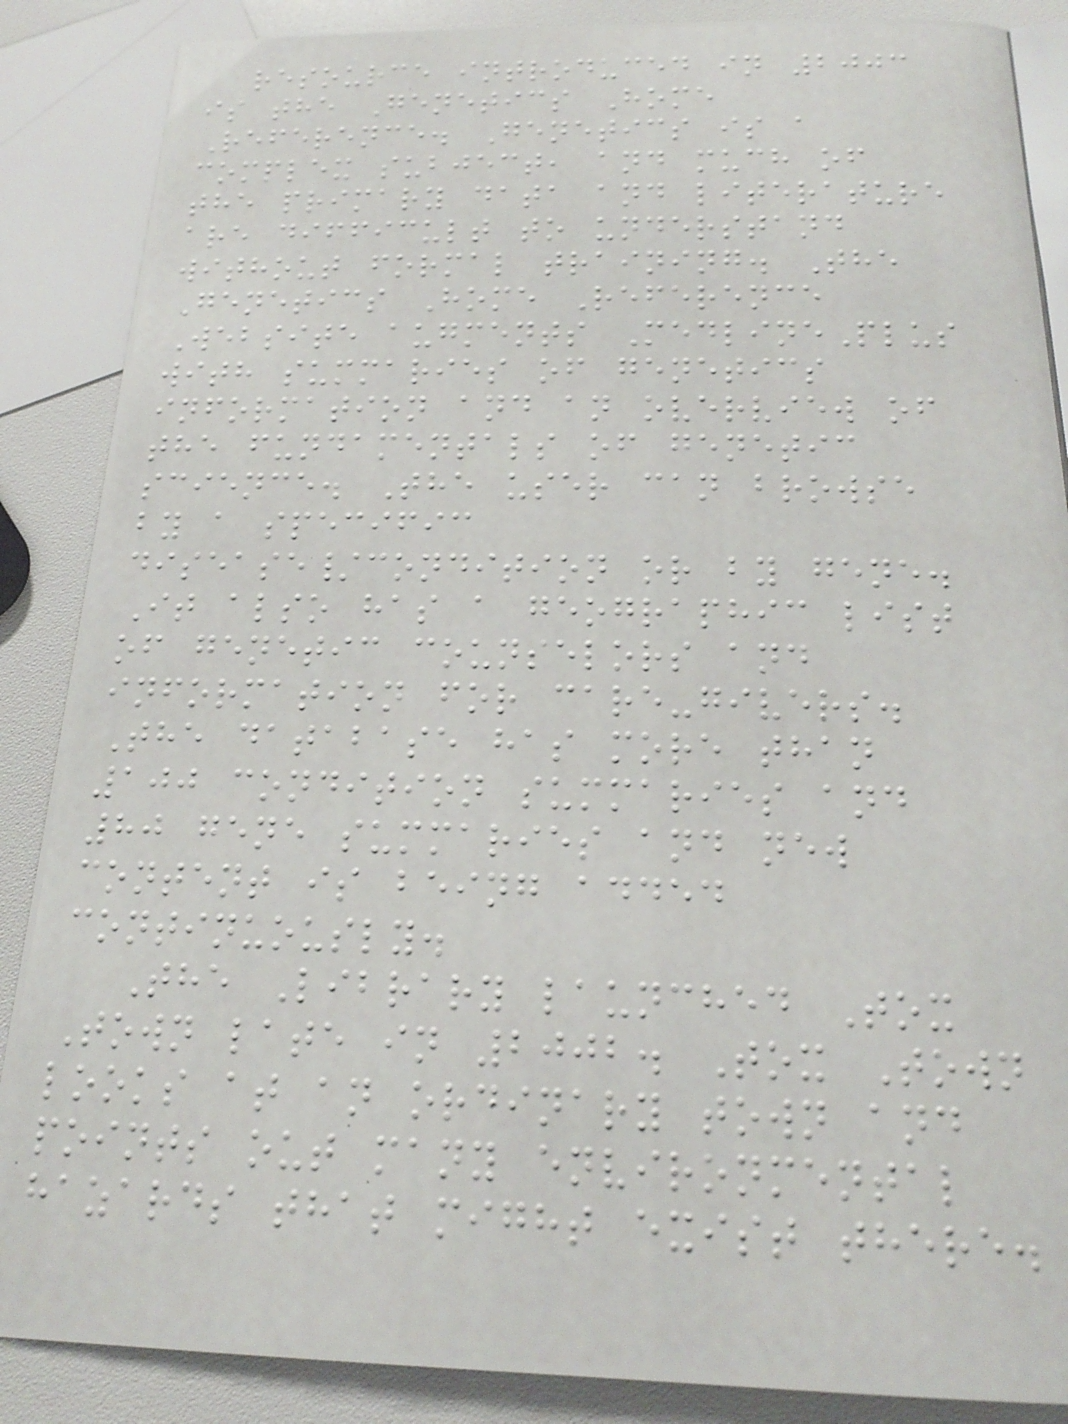resource introduced in 2003
is the Genetics Home
Reference. Genetics is a
complex subject, and much of
the primary data and literature
are difficult to understand
without formal training. The
Genetics Home Reference
Website augments MedlinePlus
with summaries of genetics
information and an overview of
the fundamentals of genetic
science. The user can browse
by a specific
disease/condition or by gene.
It also has a geographic list
of genetic counselors and
information for care-givers.
The database has more than
100 condition summaries and
80 gene summaries and new
content is being added
continuously.
The Library launched Tox
Town late in 2002. Tox Town
looks at an ordinary town and
points out many environmental
hazards that might exist there.
